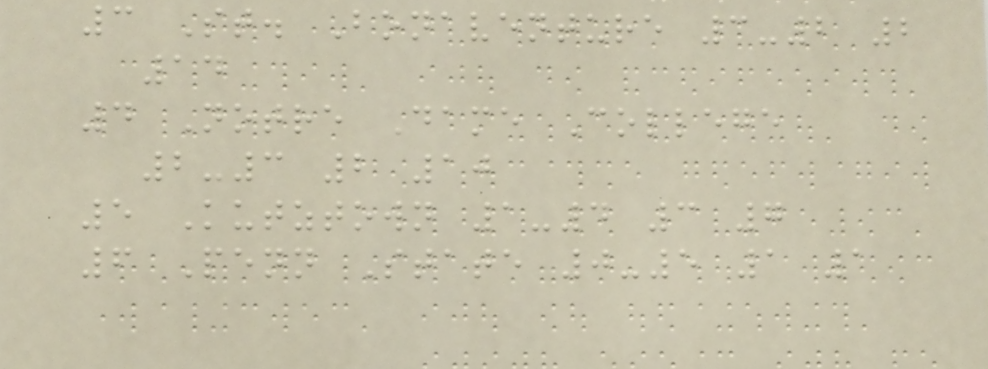3 St. Bonaventure 3-2 2
14
4 Notre Dame College
2-3 2 10
5 Kutztown 1-4 3 7
6 Penn State 0-5 1 1
